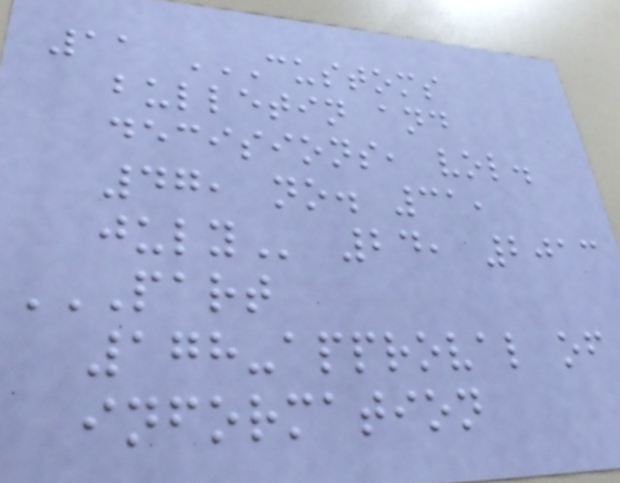11 CUSTOMS
BULLETIN AND
DECISIONS, VOL.
47, NO. 31,
JULY 24, 2013
PART
178-APPROVAL OF
INFORMATION
